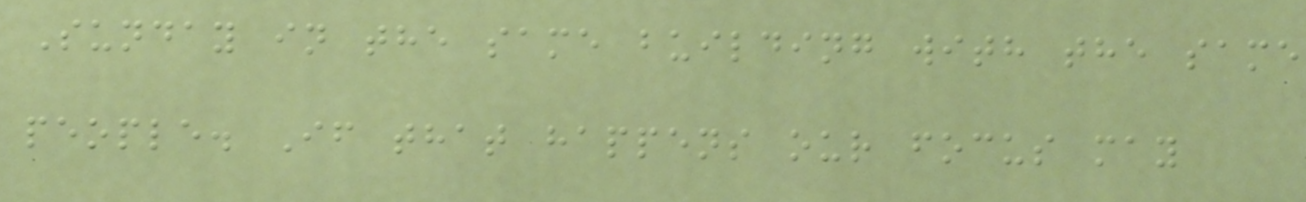Sunday in the same building with the same
people. If that happens our focus may
